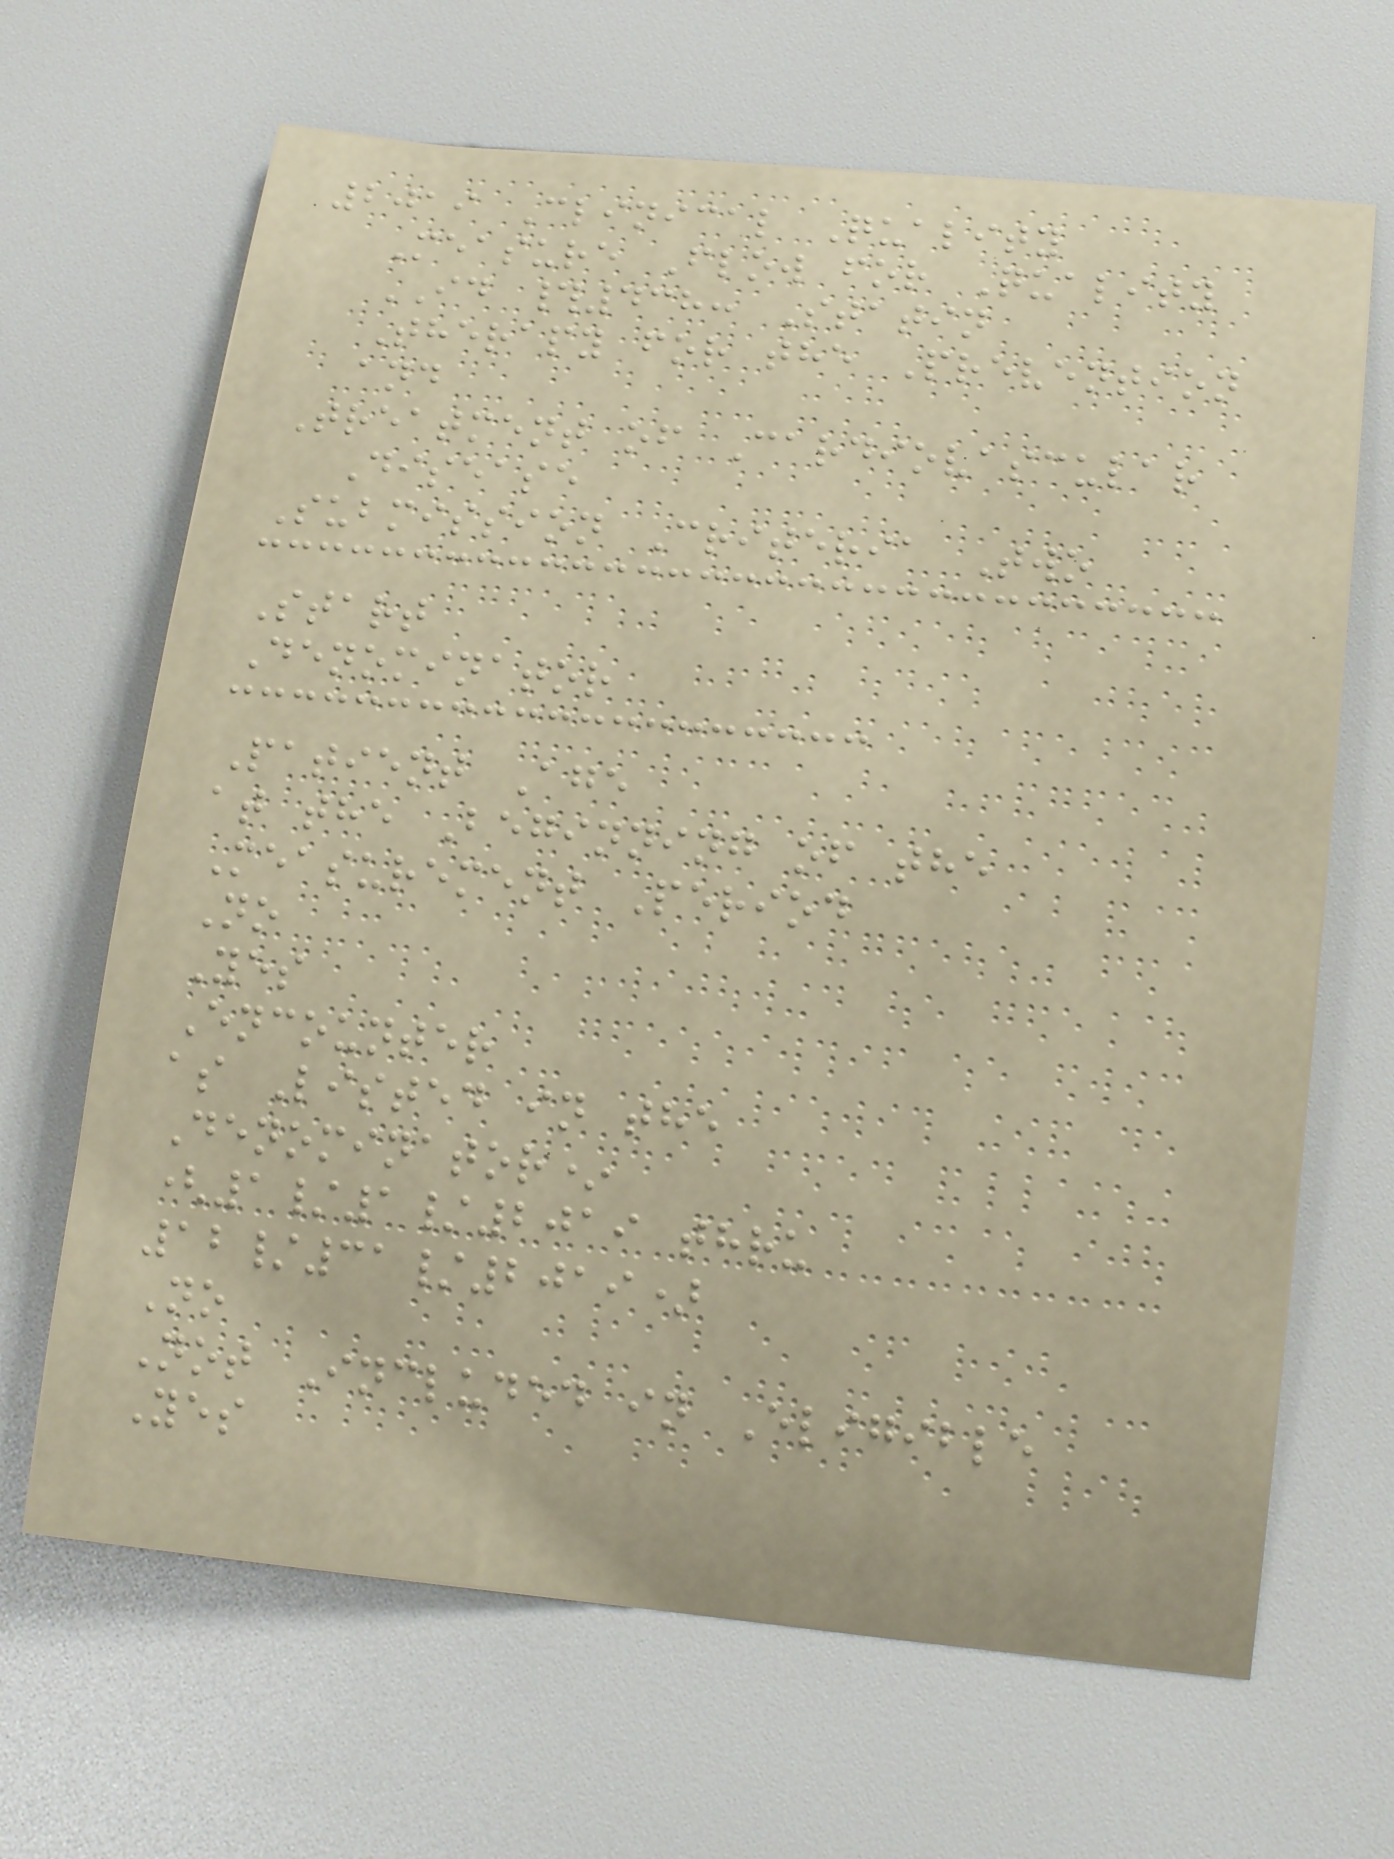2019 Clinical Quality
Measure Flow for Quality
ID #438: Statin
Therapy for the Prevention
and
Treatment of Cardiovascular
Disease
Submission Criteria Two
Start
Denominator
Patient Age
at the Beginning of the
Measurement Period
No
Yes
Encounter
as Listed in the
Denominator*
(1/1/2019 thru
12/31/2019)
No
Not Included in Eligible
Yes
